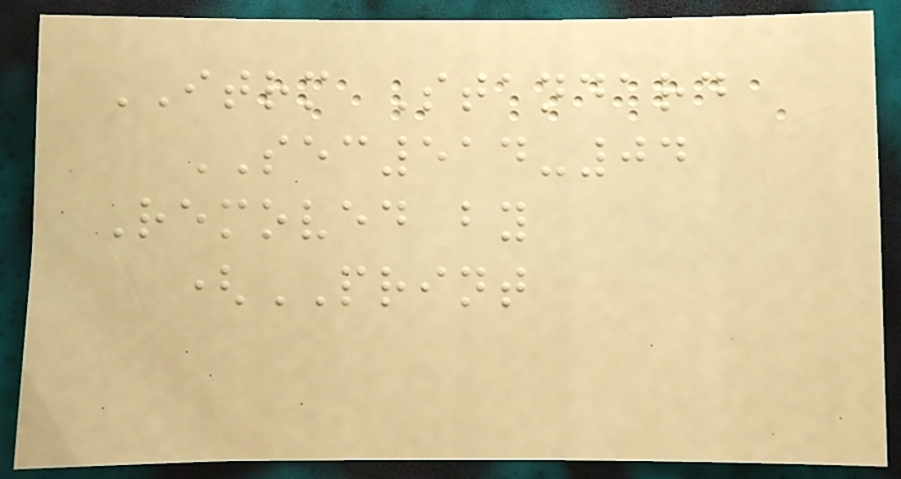ITRM Standard
SEC514-04
Removed by
(PRINT
